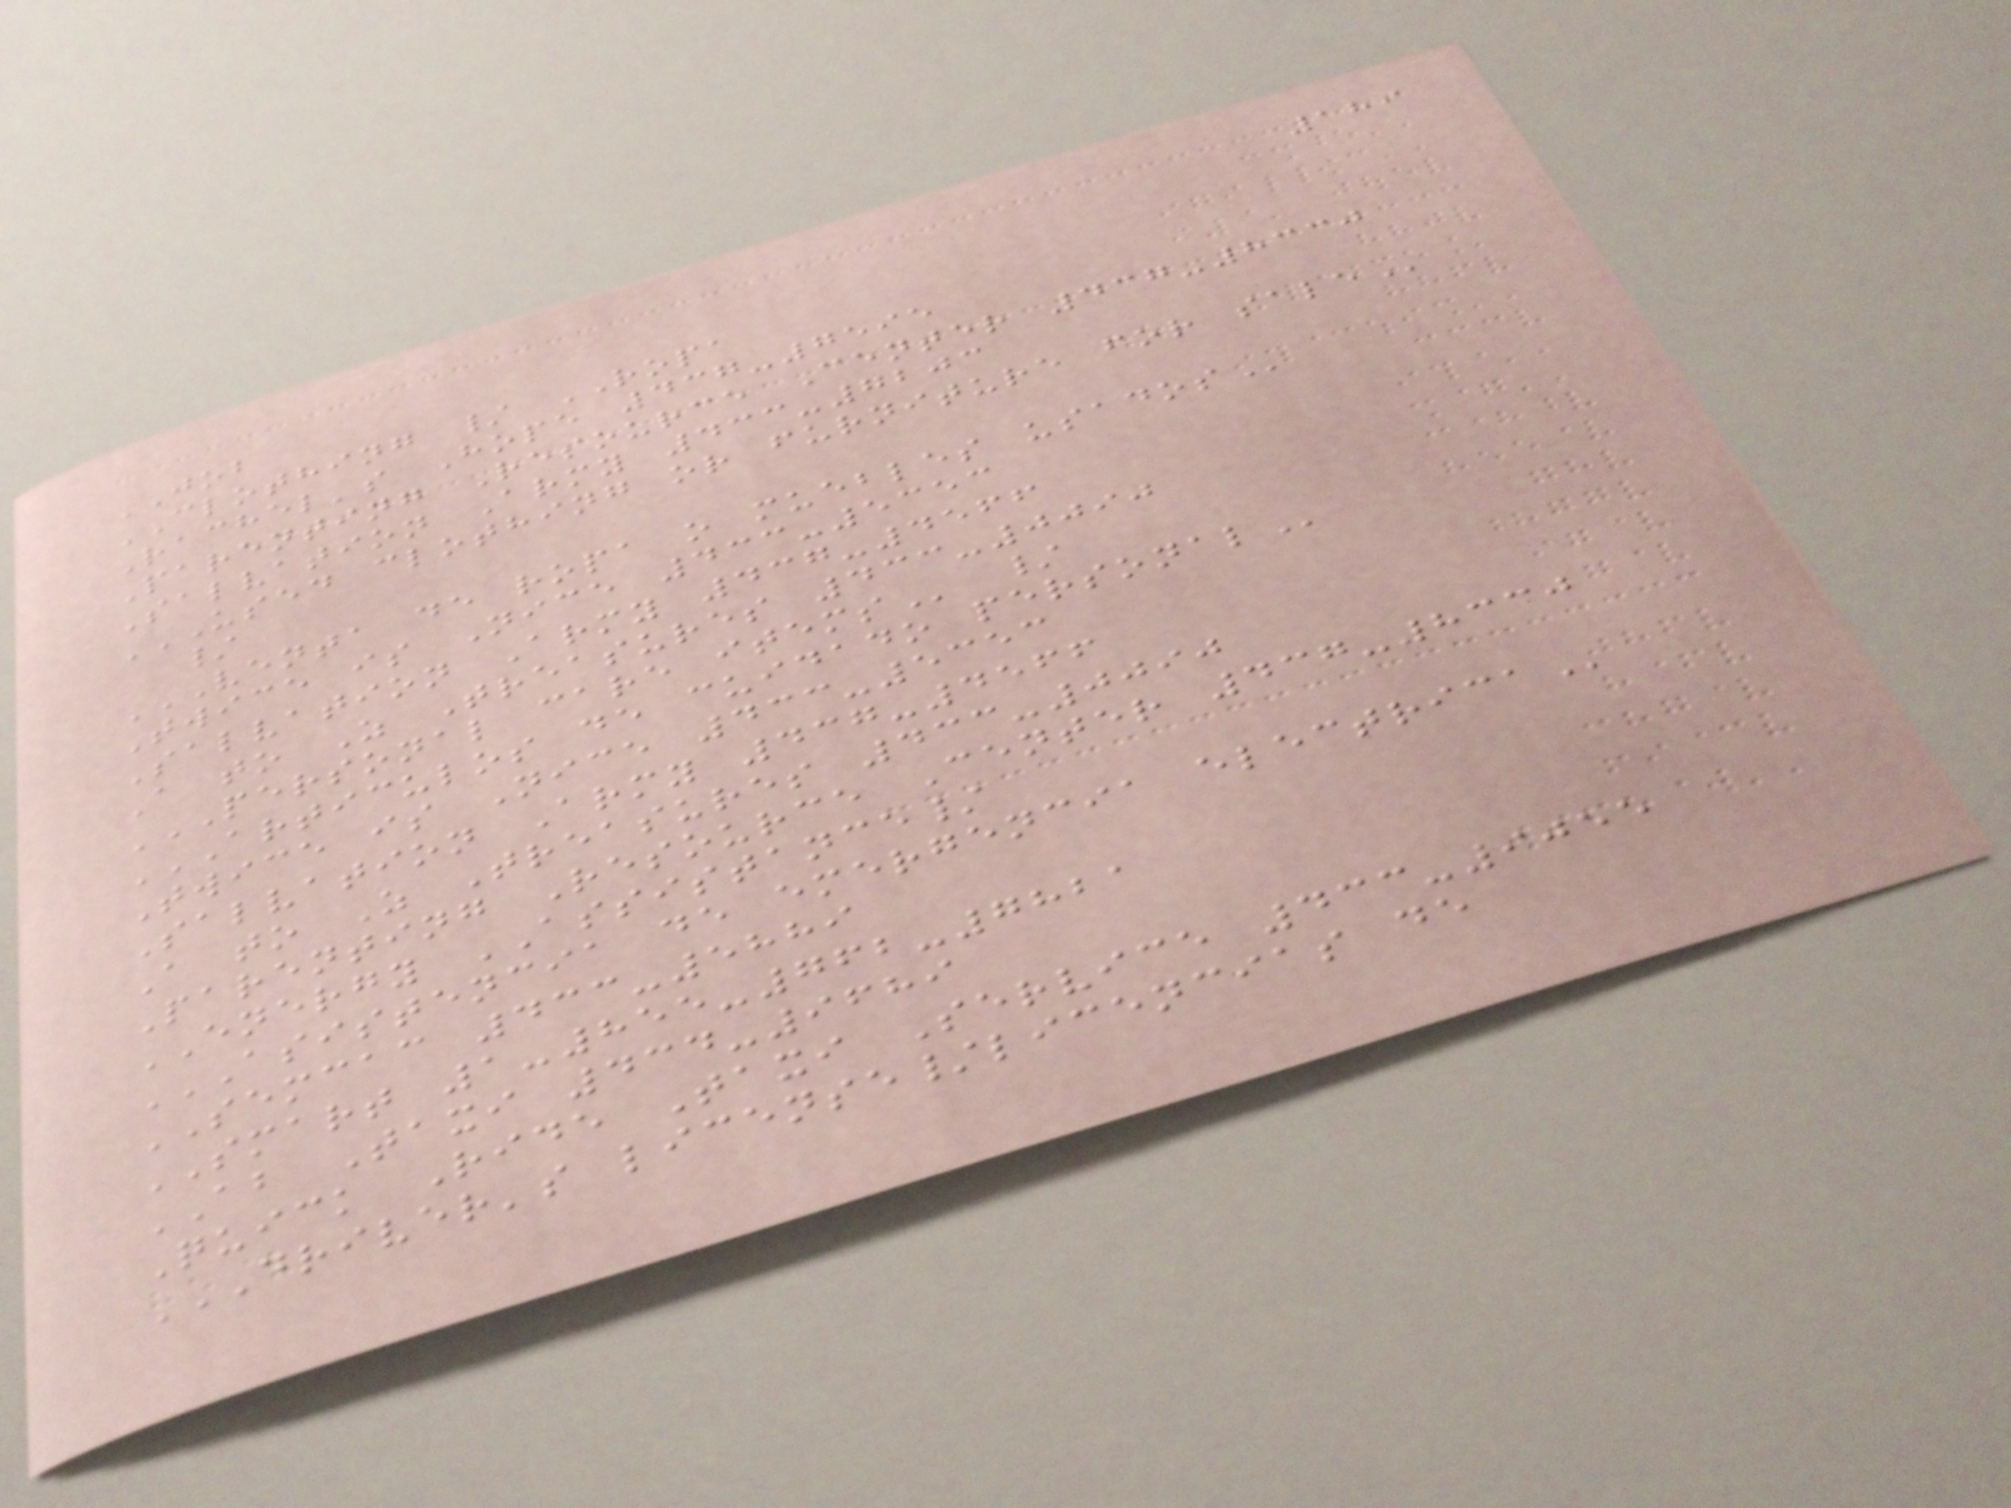189
JOB
CLOTHING / ROPA
Rachel's Hope 437-7595
Parenting Resource Center 437-8330
Salvation Army 433-7203
USED CLOTHING OR FURNITURE FOR SALE
/
VENTA DE ROPA O MUEBLES USADOS
Twice is Nice 433-5353
Salvation Army 437-4566
A to Z Treasures 433-0090
PERSONAL CARE ITEMS /
ARTICULOS DE CUIDADO PERSONAL
Twice is Nice 433-5353
Salvation Army 437-4566
A to Z Treasures 433-0090
Parenting Resource Center 437-8330
ENERGY ASSISTANCE/
ASISTENCIA DE EMERGENCIA ELECTRICA
SEMCAC 433-5889
SMART 1-855-762-7821
AB Taxi 434-9689
Quick Ride Taxi Service 433-9055
DRIVER'S LICENSE/LICENCIAS DE
